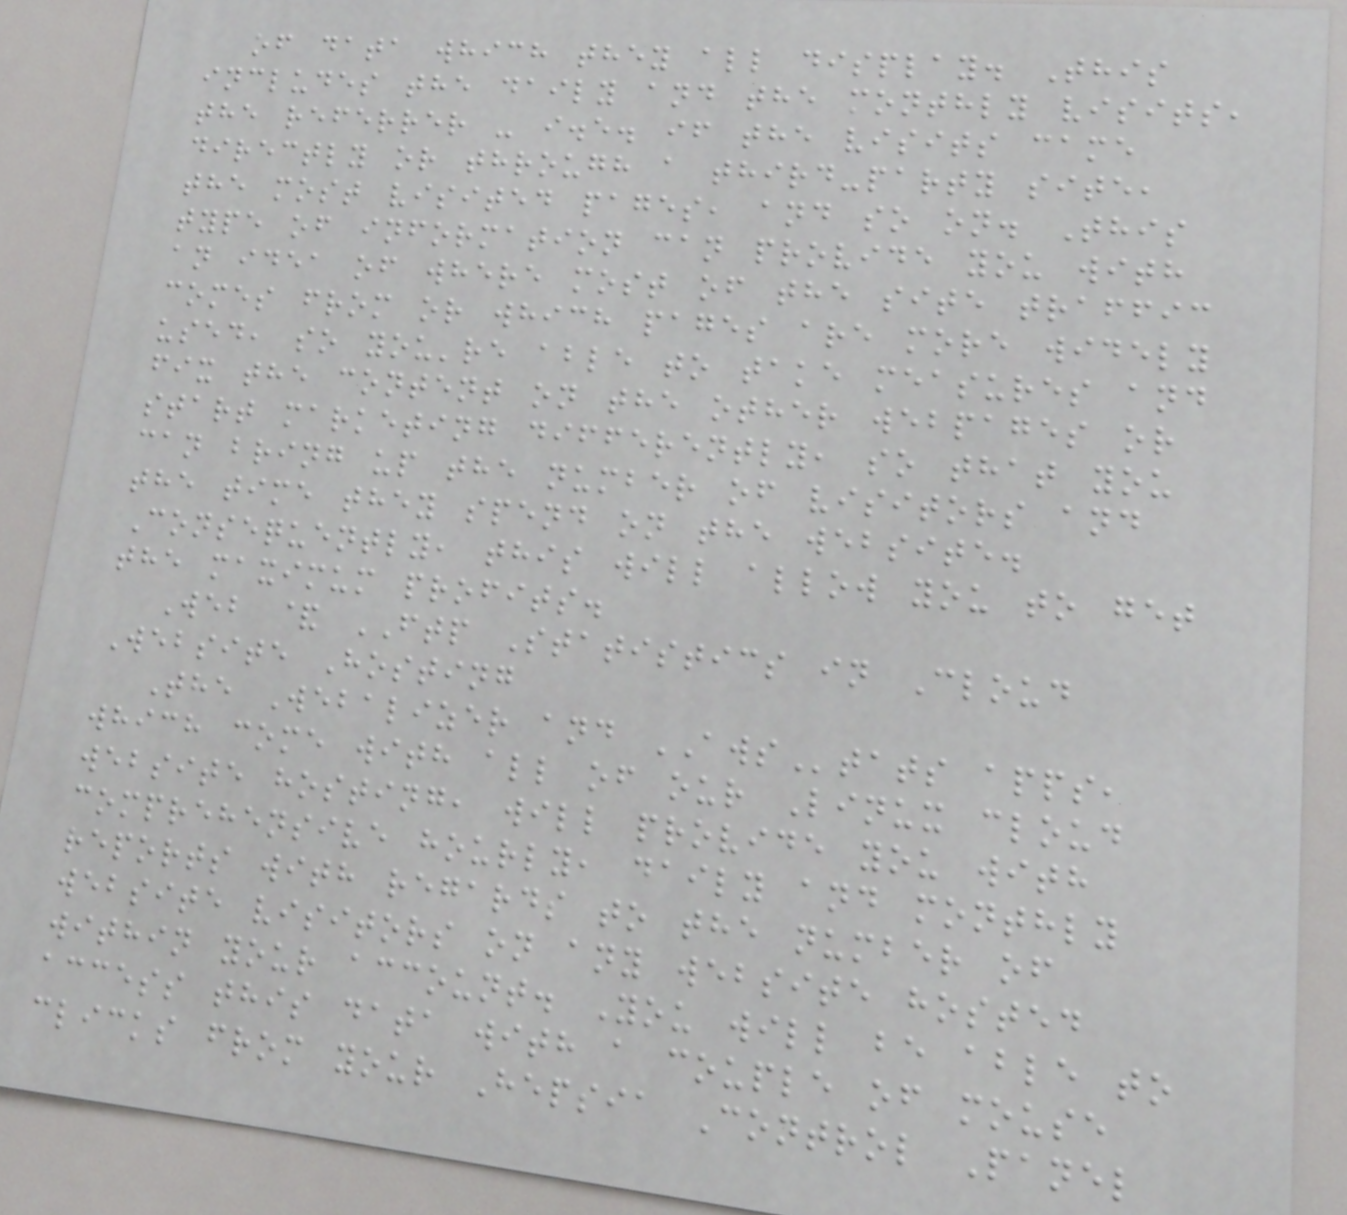of data which they all display. This
includes the daily and the monthly visits,
the referrer - i.e. if the visits came
directly or through a third-party site,
the most visited pages, and so on. This
type of information can provide you with
an idea of where most of the site traffic
comes from or which pages are more widely
used, so you're able to take measures and
fix the content on the other webpages or
start marketing differently, so that you
can bring up the number of visitors and
the time they spend on the website.
Consequently, this will allow you to get
the maximum profits.
Web & FTP Statistics in Cloud
Website Hosting
The Webalizer and AWStats apps,
which come with all of our Linux cloud
website hosting, will provide you with
comprehensive hourly, daily and monthly
reports with regards to the number of
website visitors on any website hosted
within your account. You will be able to
access this data with a couple of mouse
clicks from your Hepsia Control Panel
